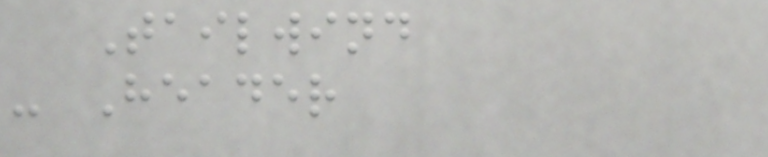Tailwind
- Header
